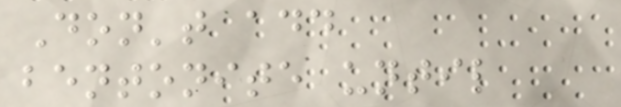Don't add
bentonite until
